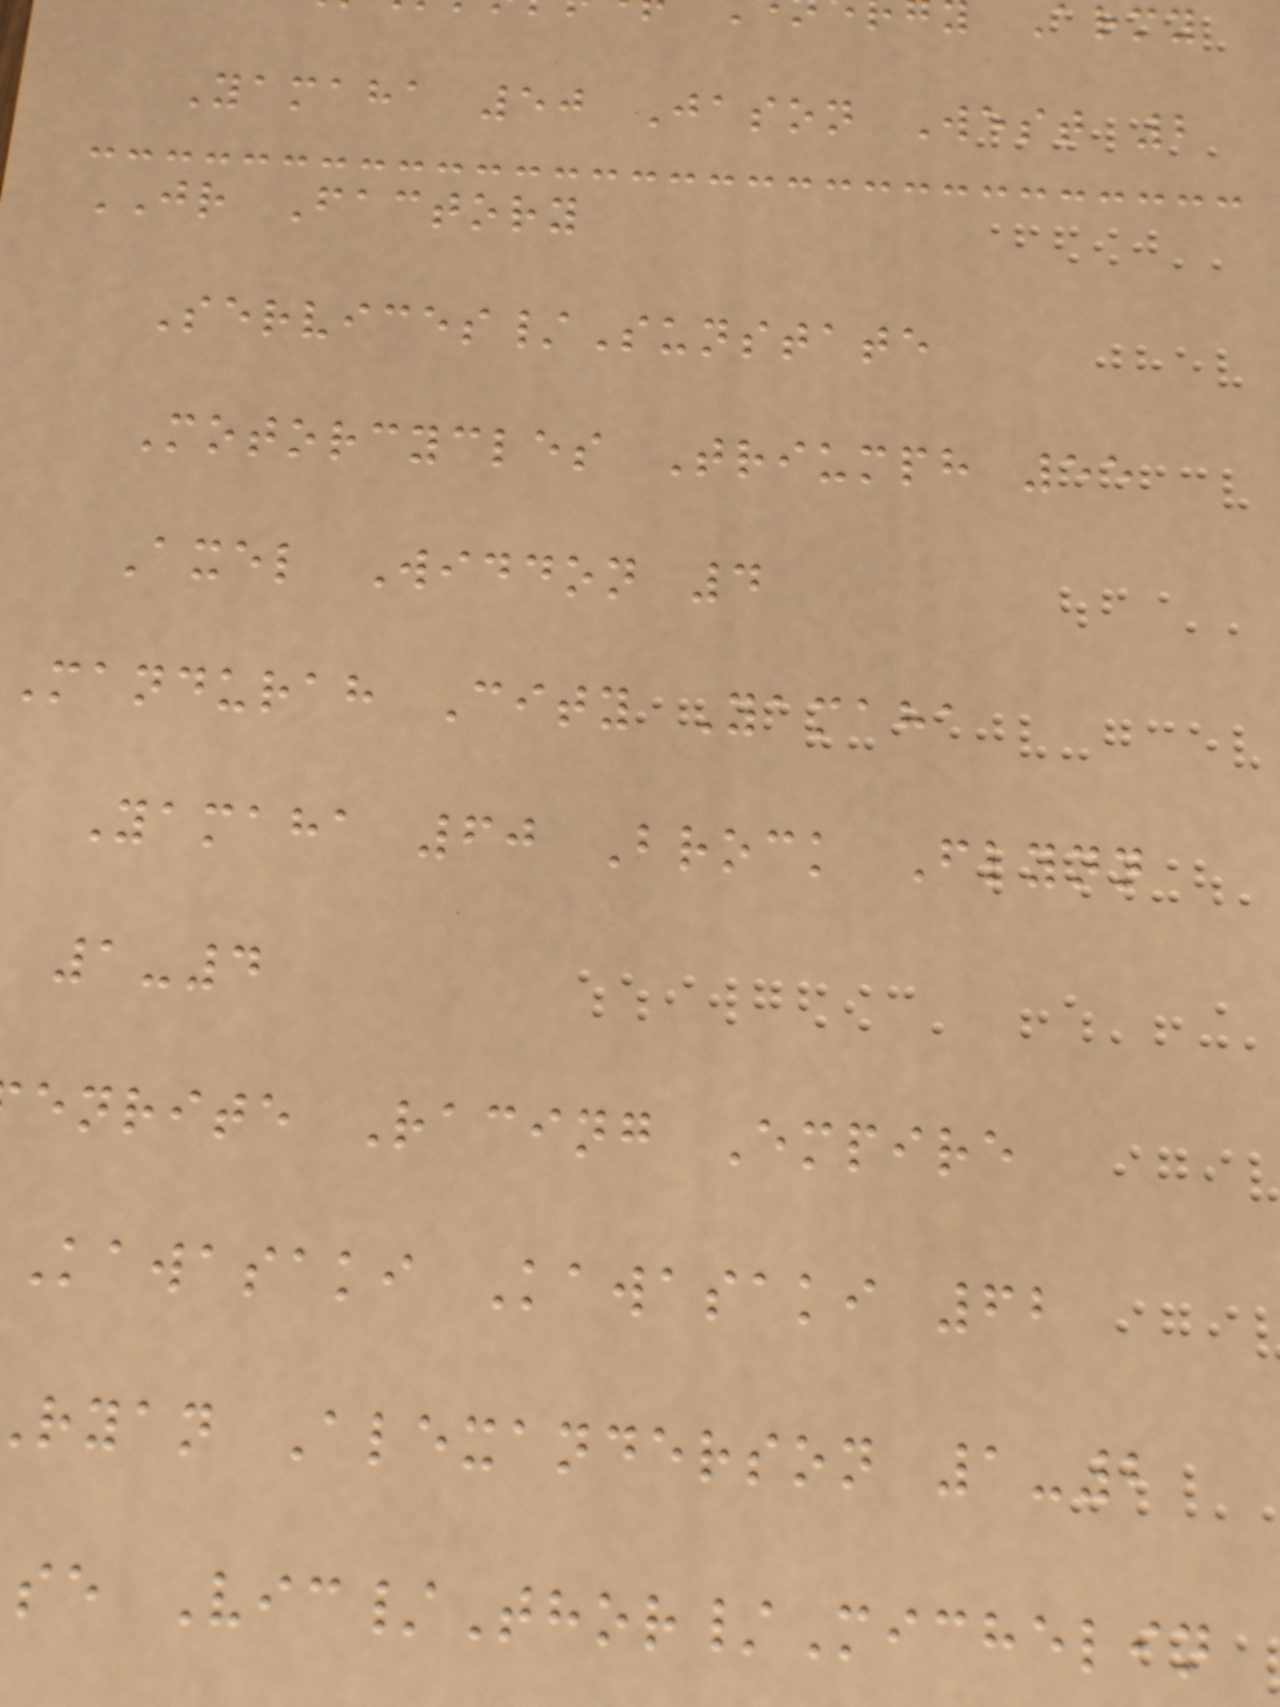Yamaha 50 Jason West 2
JR Factory
Services/Sunstate
Motorcycles Triumph 55
Axel Widdon 4
Mandurah City Yamaha
Yamaha 60 Brock Flynn
1-4
enrite Racing Empire
Kawasaki Kawasaki 62
ryan Alexanderson 1-2
se Vic/Thor/Michelin
